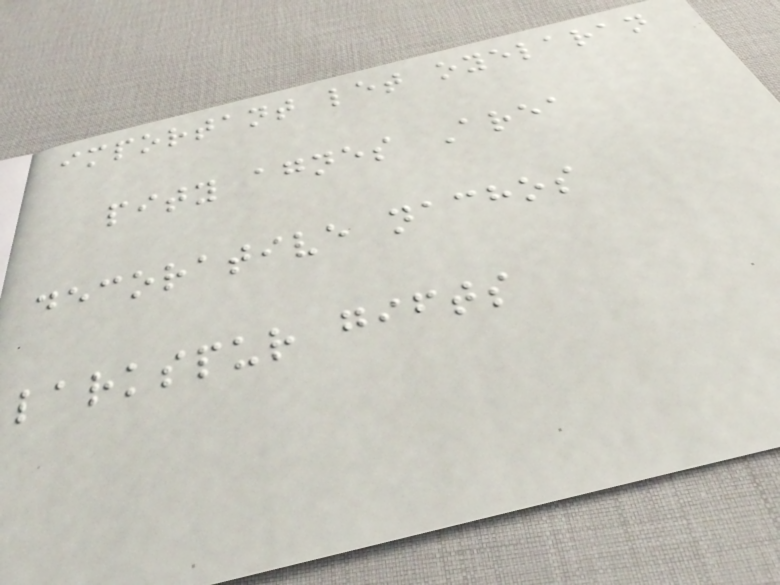important let oyelaran
pity agnes Area
decorative nachos
larkspur gifts
